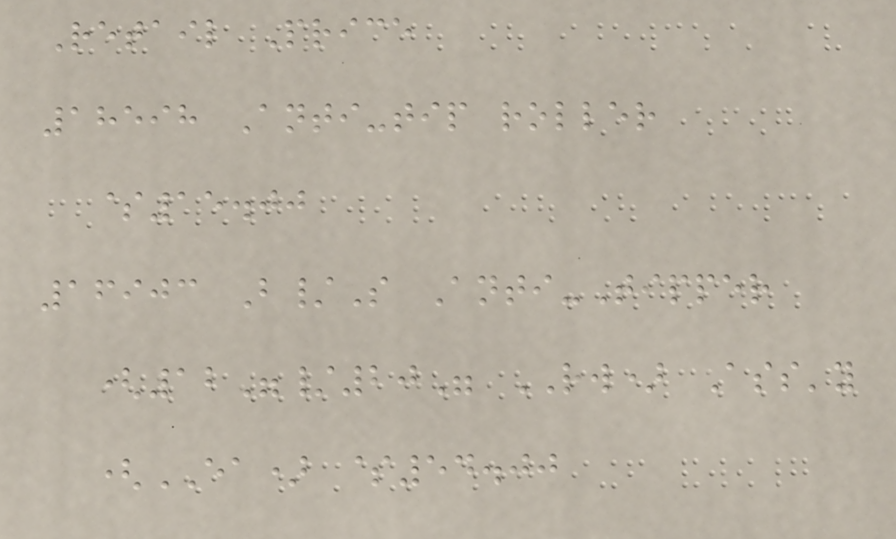Retail Price
18598 Anti-tip roller
$15.00
16903 B/S Anti-Tipper
(12"/20" RW) Ass'y
(EA) $54.00
